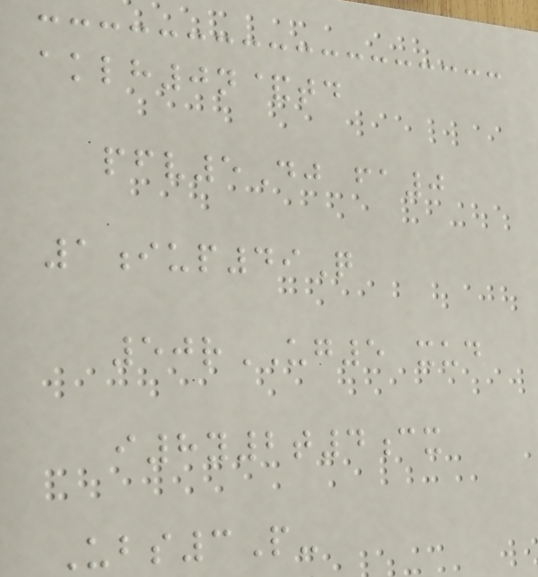aklh0n&td
pfv5Dj fa0
1iup49Q
50rUG5 xud
i8y2t4cx
Ubs3P-
